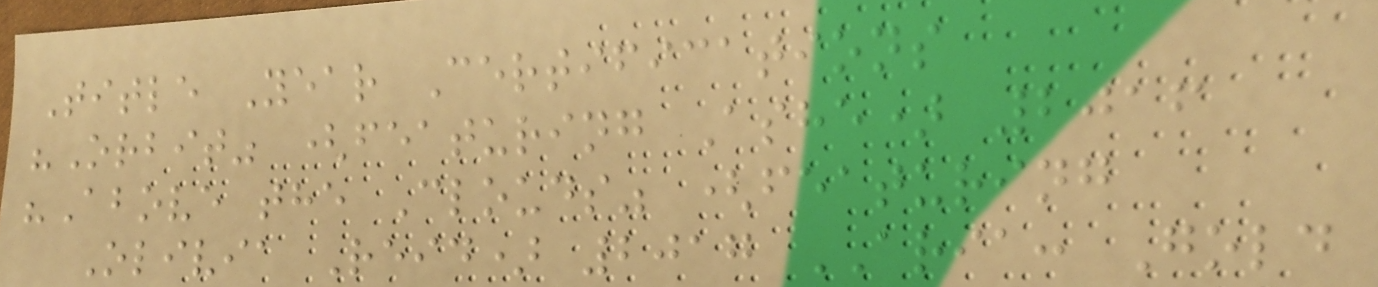Title Year Certifications
"Orbit" (featuring Ashe) 2016
"Above the Clouds" (featuring
Olivia Reid) 2017 ARIA: Gold
